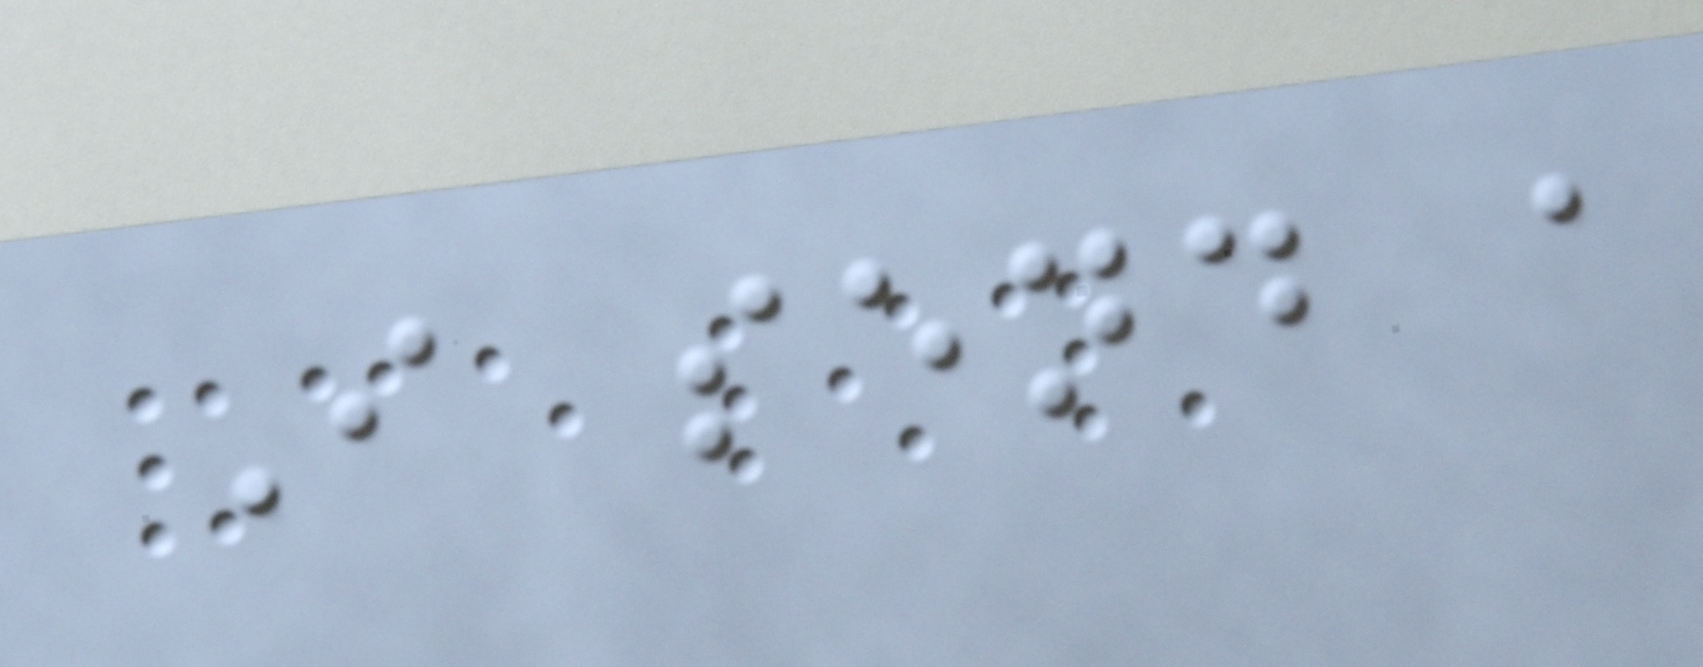I send a
